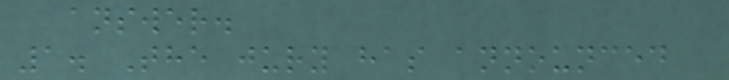answer.
1. The jury has announced
